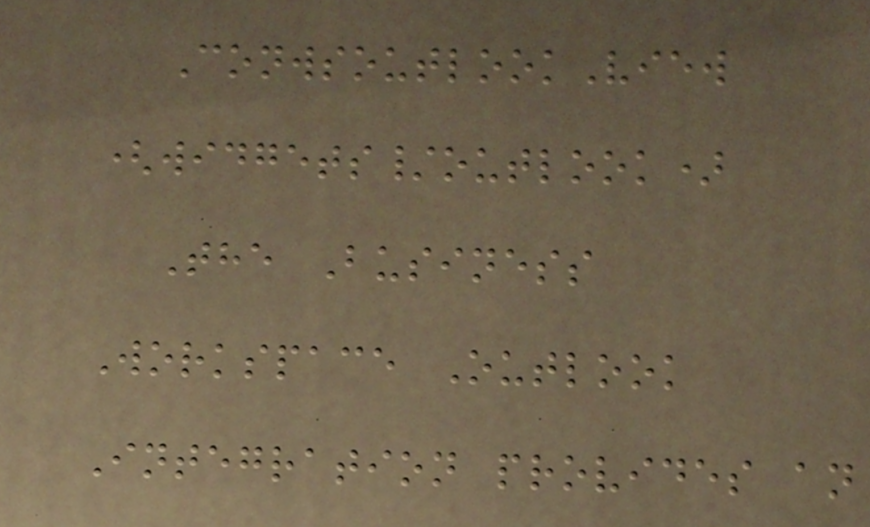ConwsoutlookView
(widgets/outlook)
The Business
Workspace Outlook
Integration provides an
